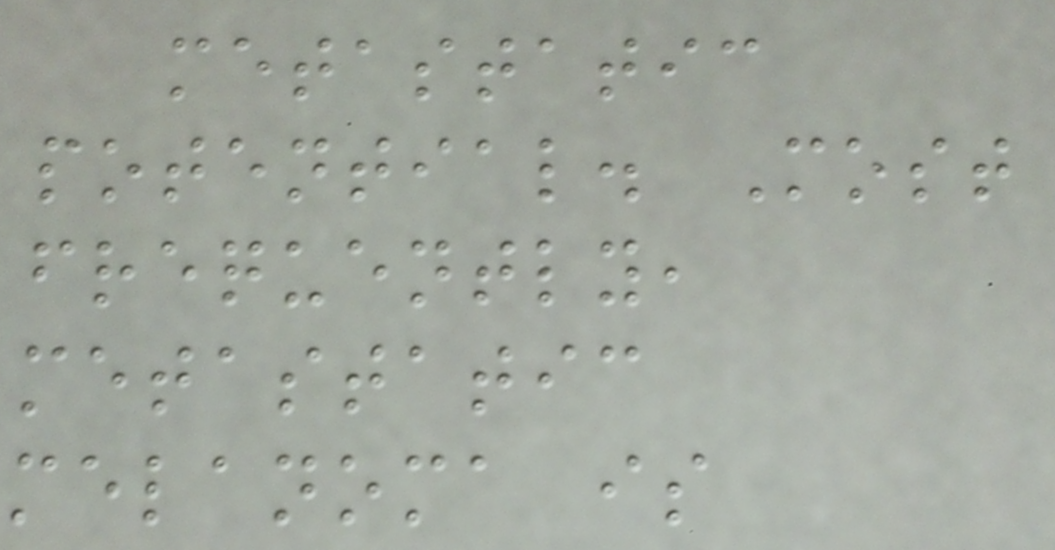metastatic
potential. Most
frequently,
metastatic
melanoma is
